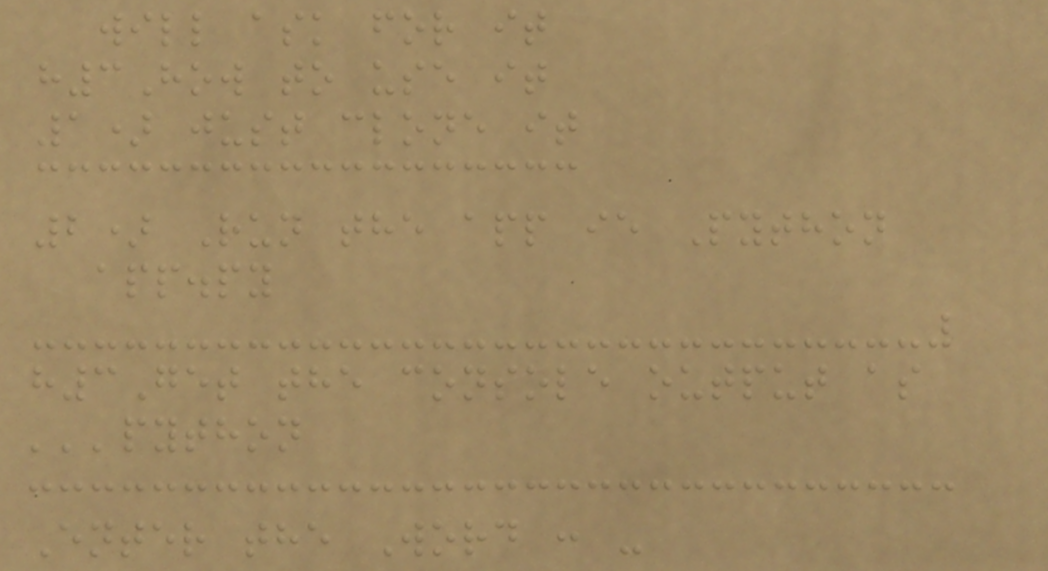will ask for it
h3How to use it
1) just clone it
2) Run the app ie Python
app.py
h3Get the console output as
'''python
Enter the Word : -
